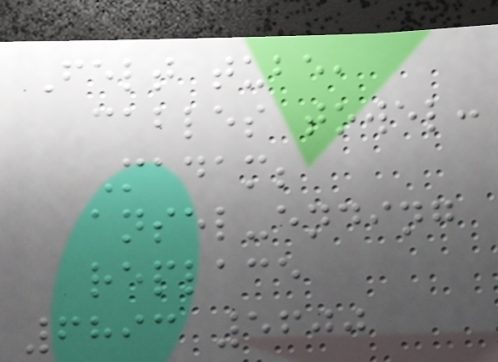Felt tube,
cables towel:
Madam;
ansel-ending
replace
6893 5600
